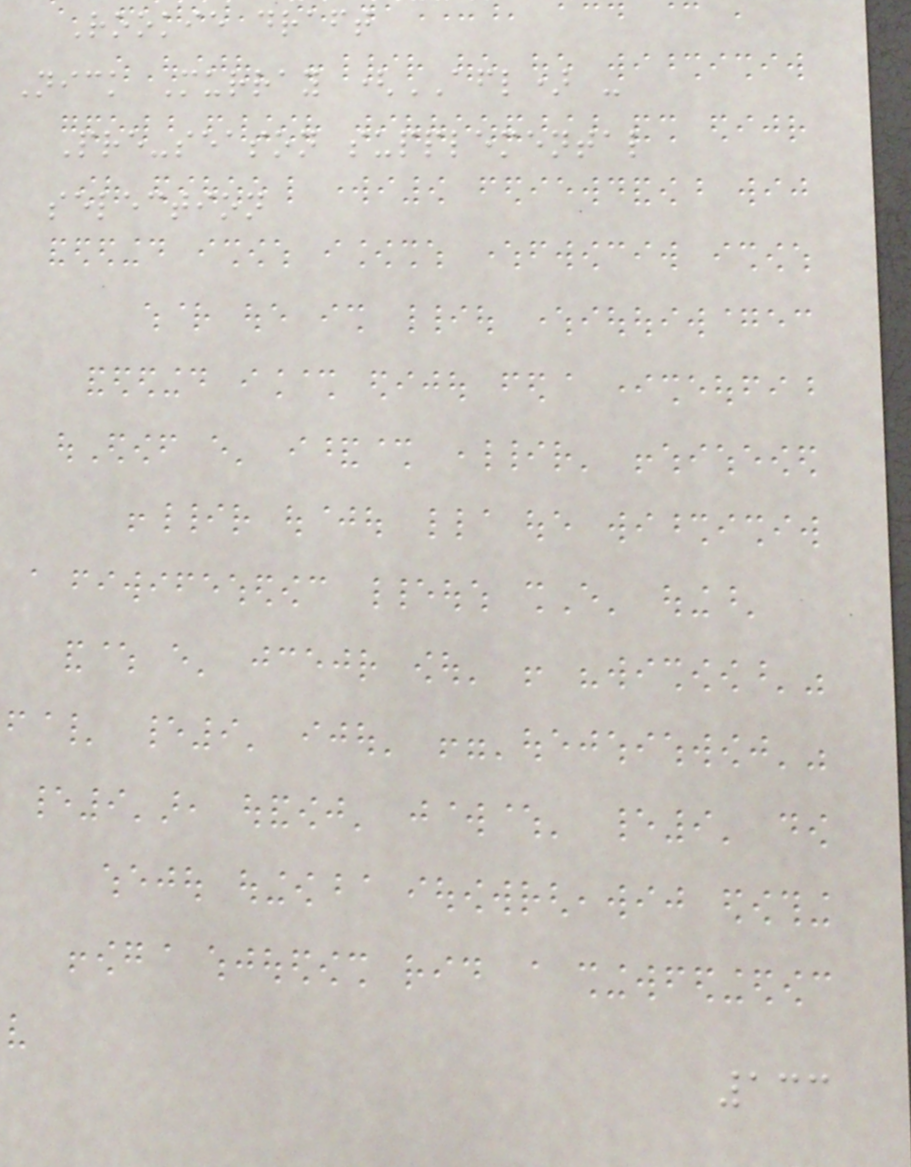Rookie draft
Nick Murray (AFL) -
Pre-season supplemental
selection
133
